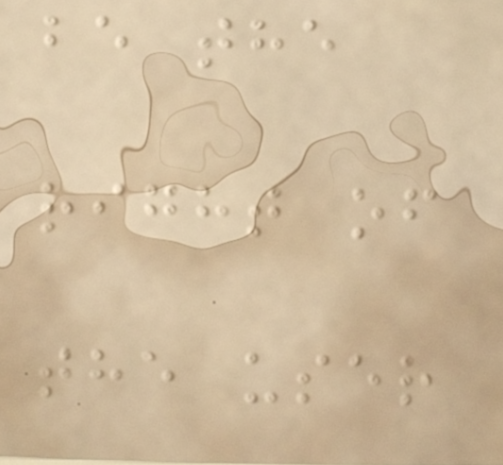be the
right of
the user
